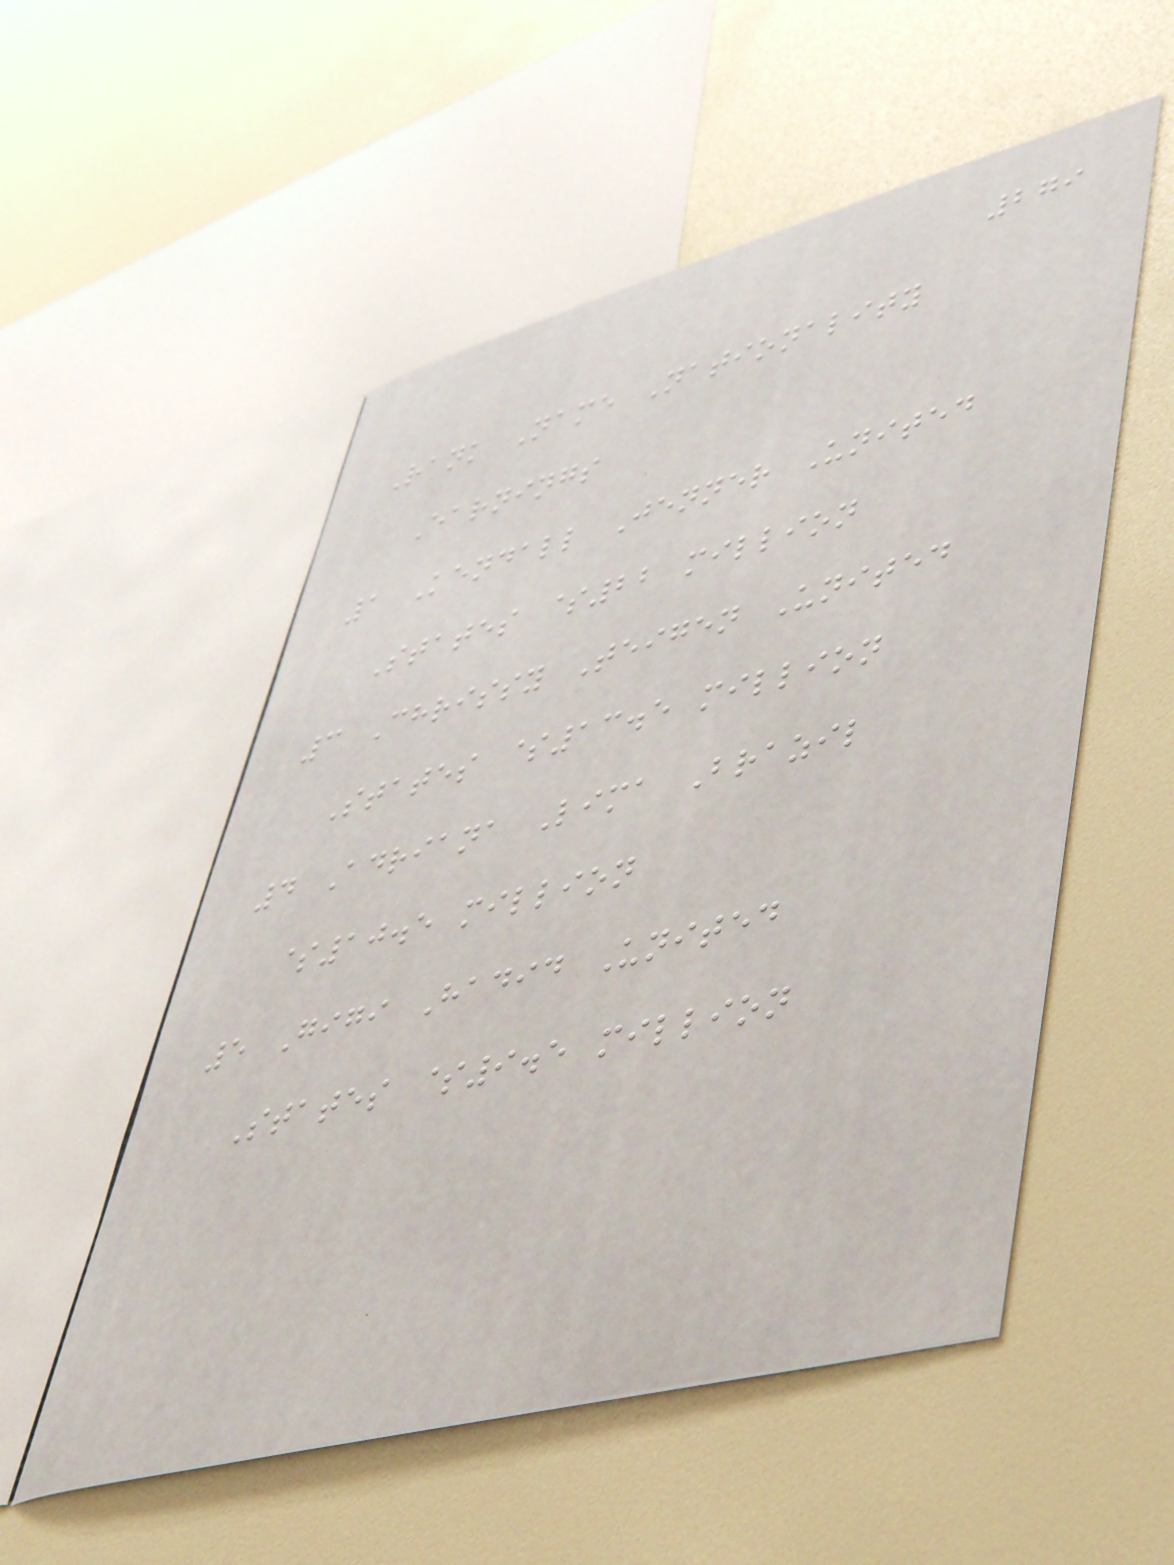279
Rank Name Nationality
Earnings
1 Kendall Jenner United
States $22 million
3 Chrissy Teigen United
States $13.5 million
4 Adriana Lima Brazil
$10.5 million
5 Gigi Hadid United
States $9.5 million
